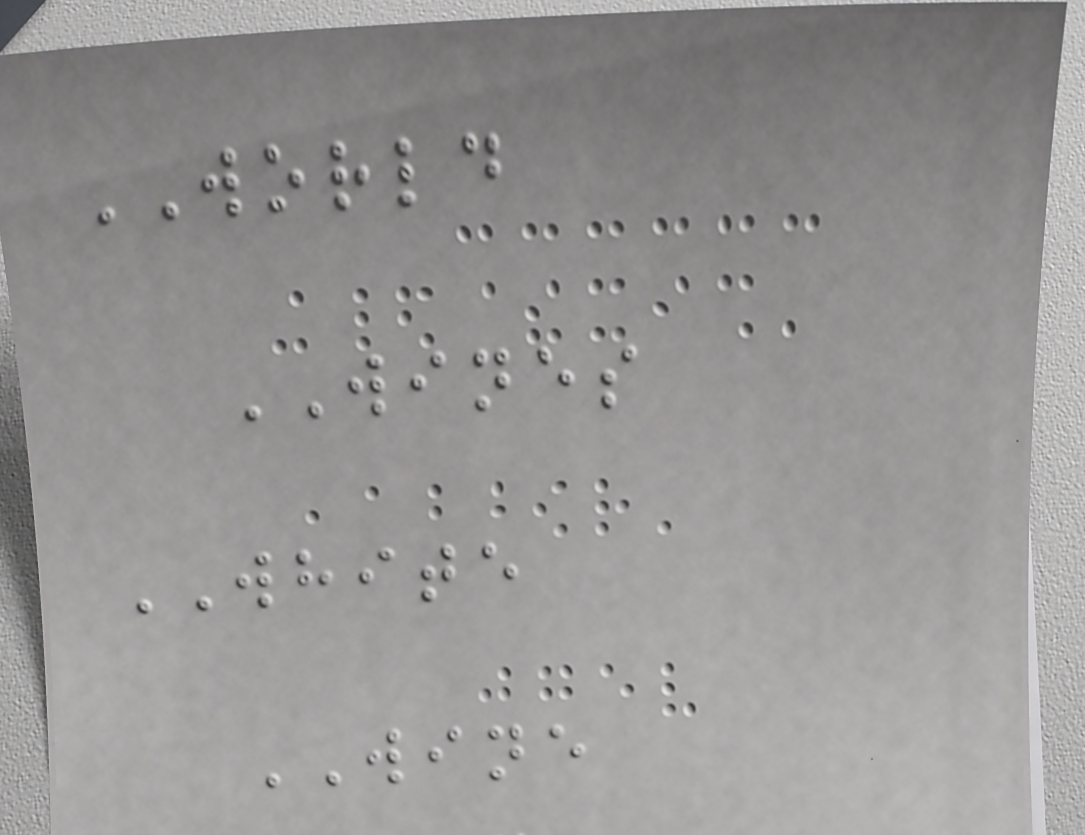WORLD
WINES
WHITE
WINE
